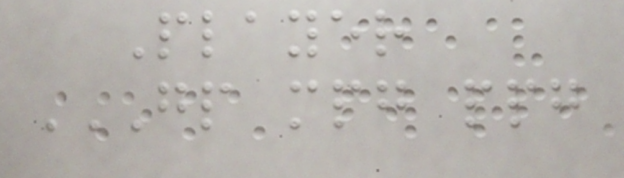Player
GP MPG PPG
